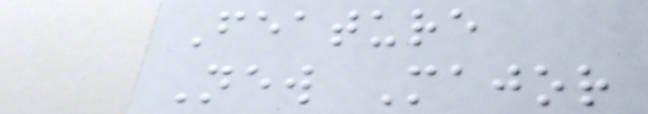Feature
New Major
